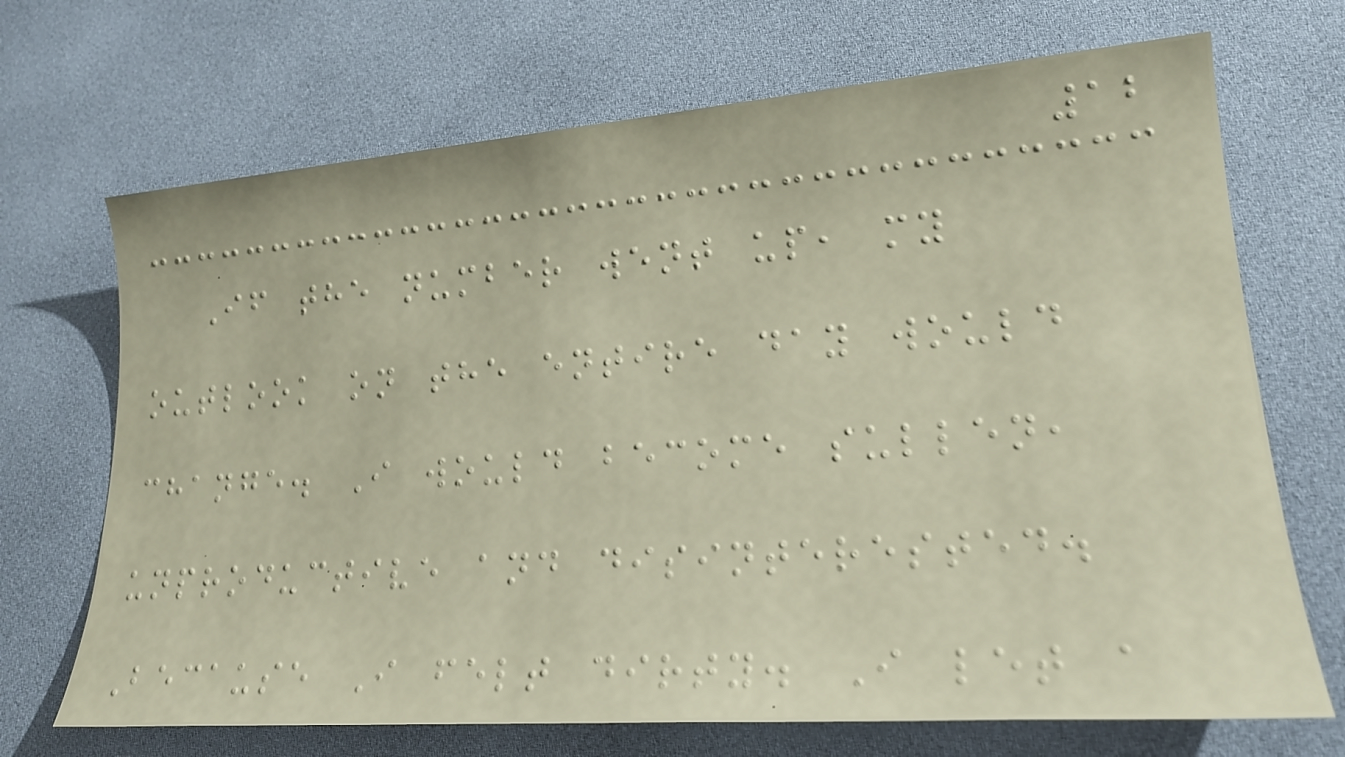12
If the number went up, my
outlook on the entire day would
change. I would become sullen,
unproductive and disinterested.
Because I felt dirty. I let a
